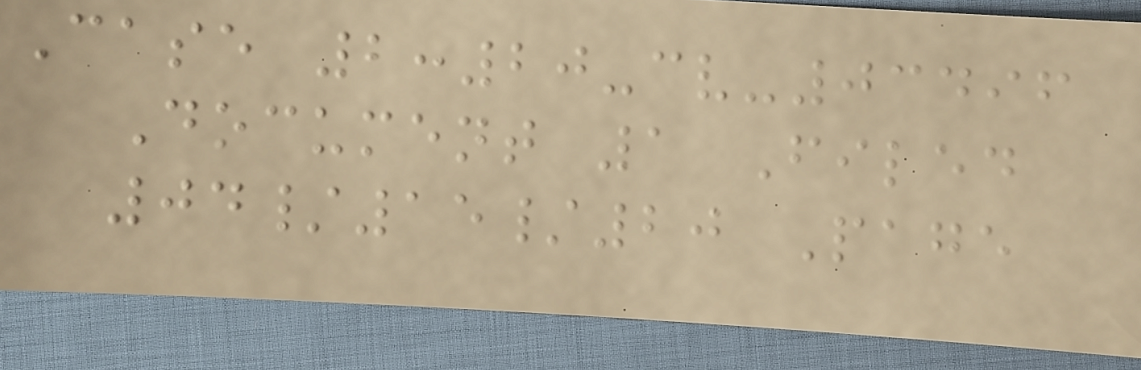Case 2:20-cv-03496
Document 1 Filed
04/15/20 Page
